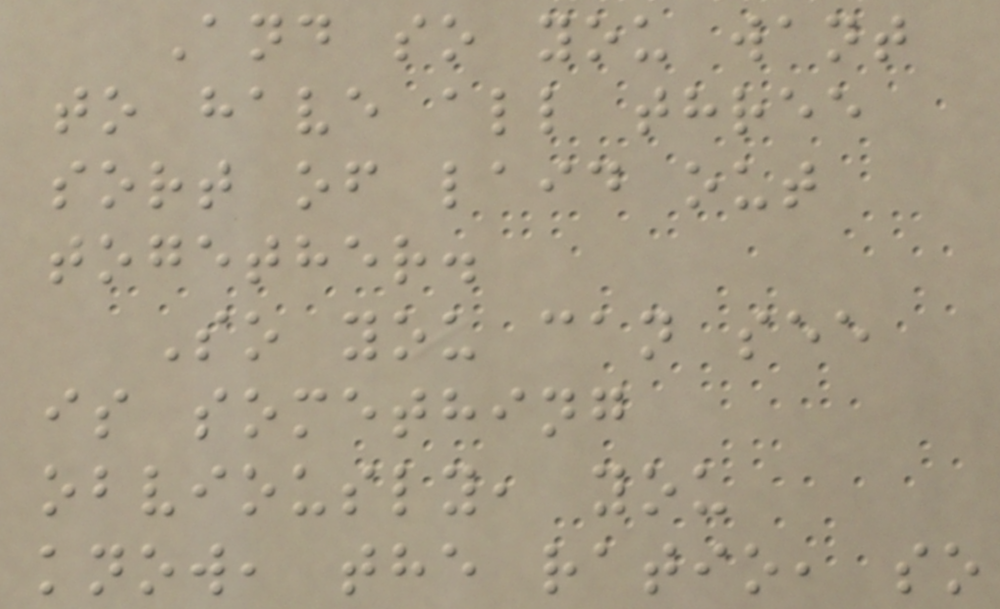And so you want
to have all three
sort of laid out
together.
So you can see
is something
obviously, you
know, the ratio, so
